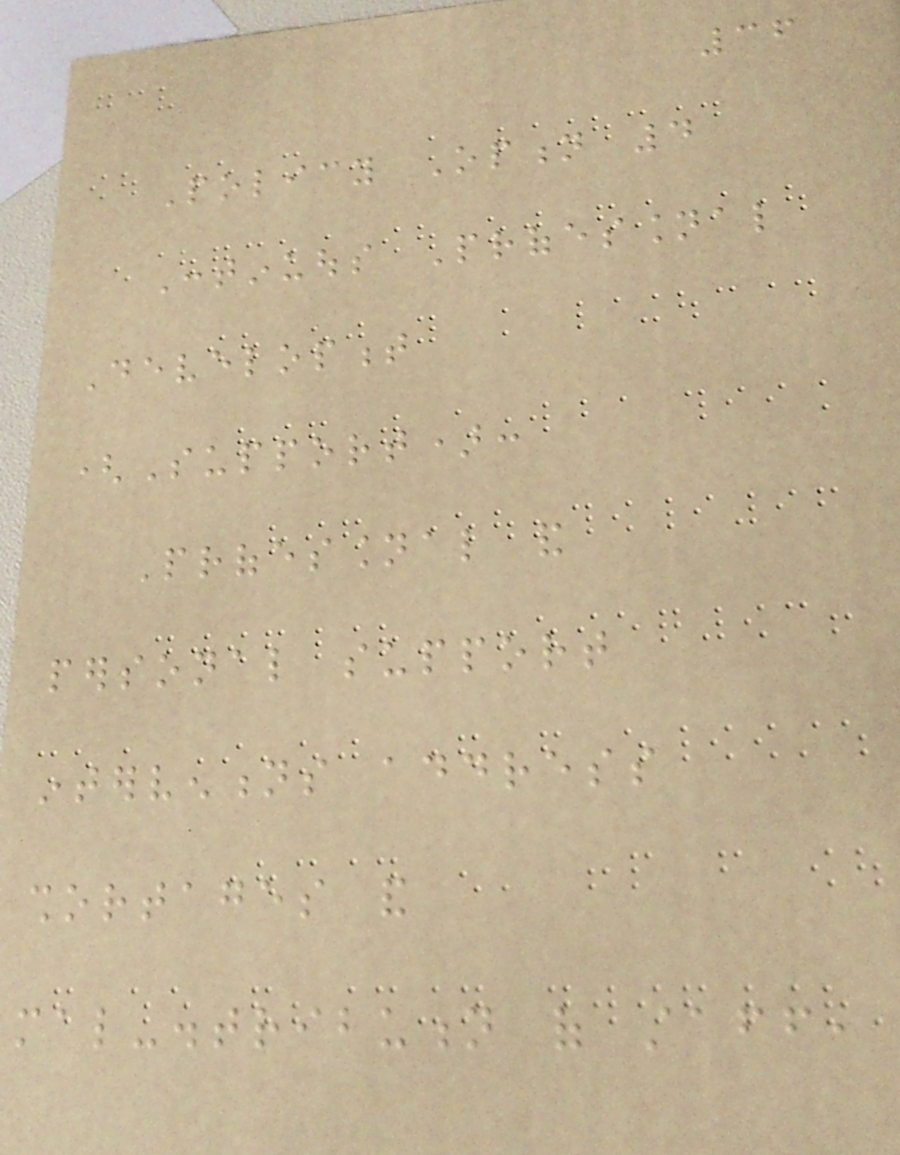36
Policy Option 4
Continuous Professional
Development
(Support):
Professional and
personal support
interventions address
shortages and
mal-distribution of staff,
